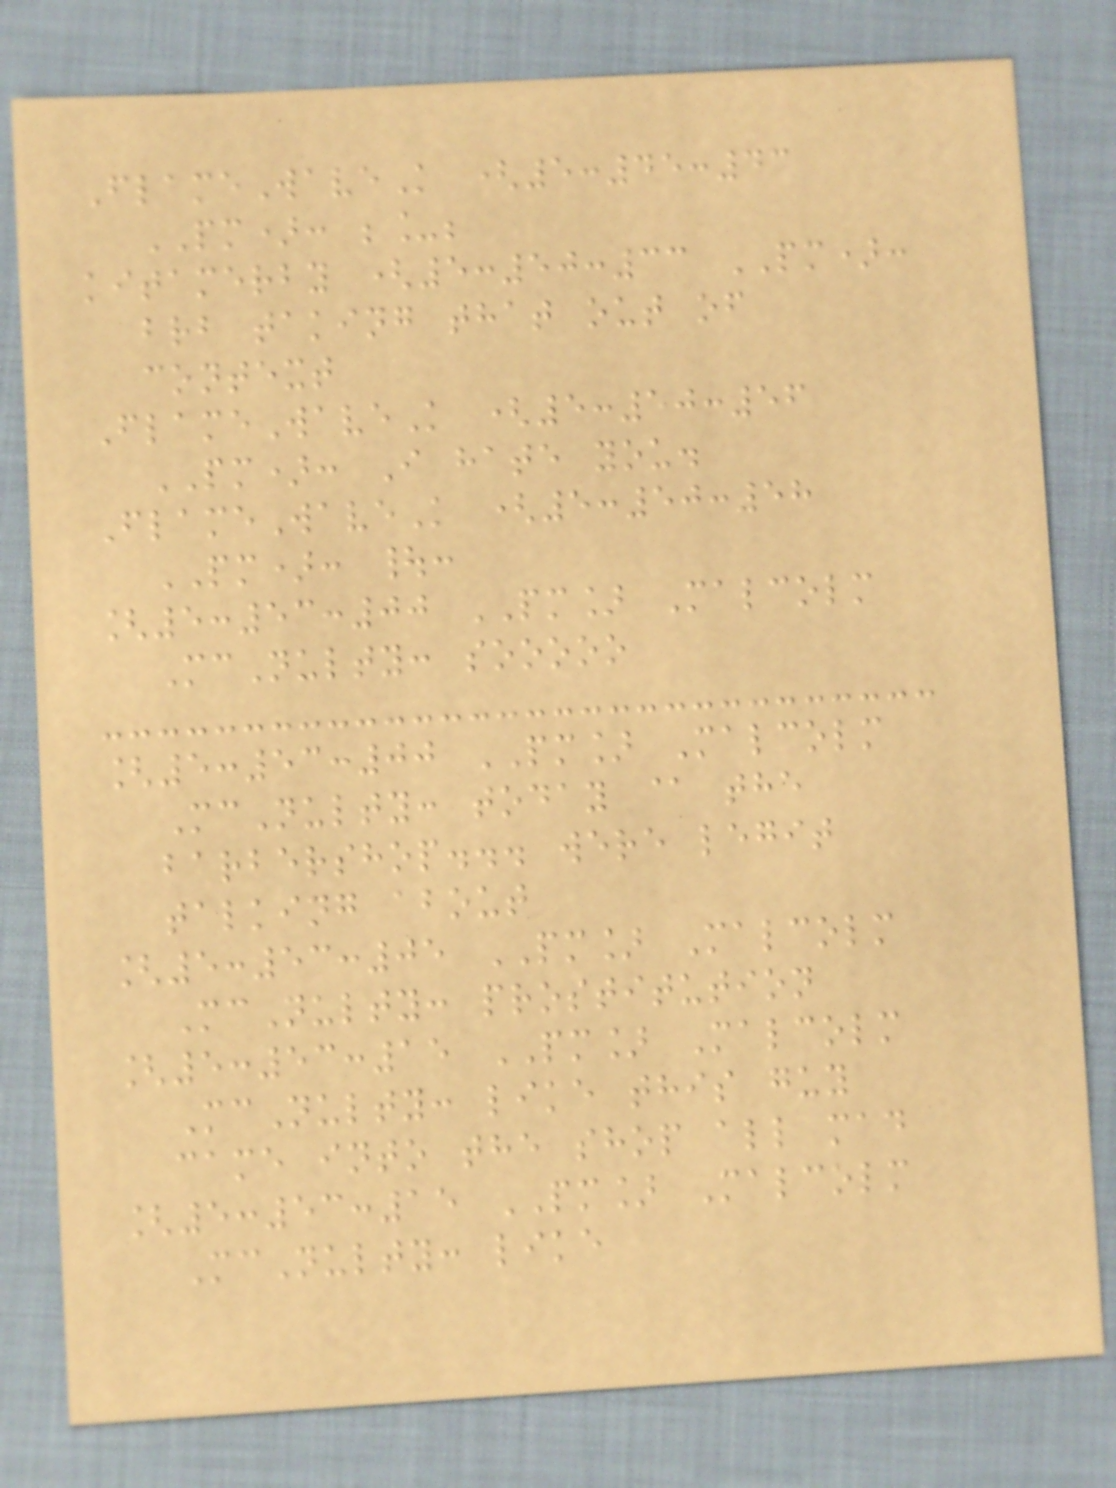FlameWaveK (5:45:43
PM): ;_;
kitamerby (5:50:33 PM):
brb taking that out of
context
FlameWaveK (5:50:56
PM): I hate you.
FlameWaveK (5:50:58
PM): |:
[5:53:00 PM] Malcolm
McNulty: sooooo
[5:53:00 PM] Malcolm
McNulty: today @ the
barbershop... were legit
talking about
[5:53:05 PM] Malcolm
McNulty: prostitution
[5:53:15 PM] Malcolm
McNulty: like this guy
came into the shop all mad
[5:53:15 PM] Malcolm
McNulty: like
